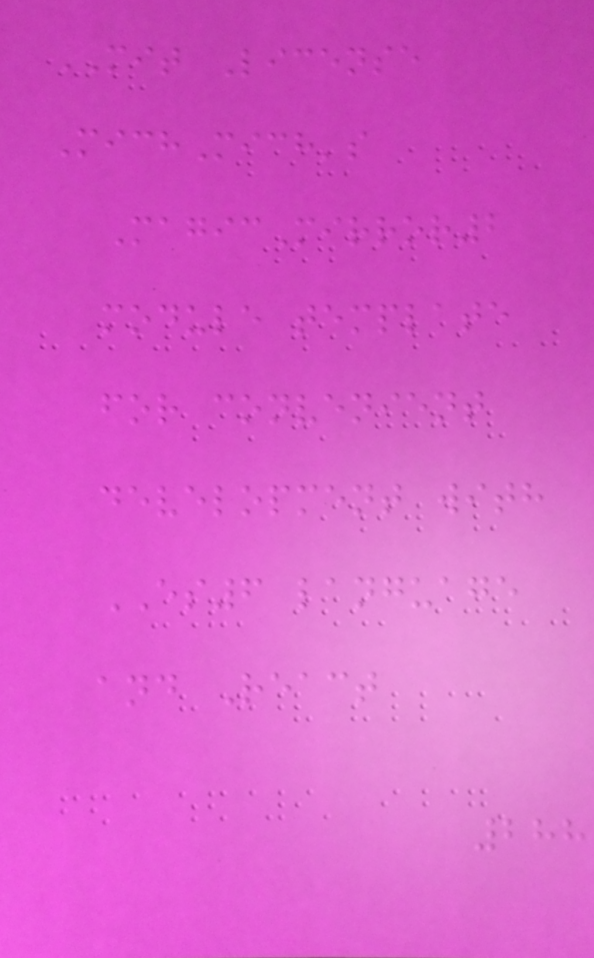MIT License
MichMich's
MagicMirror2
module template
for convenient
development with
ES6 language
and React
288
